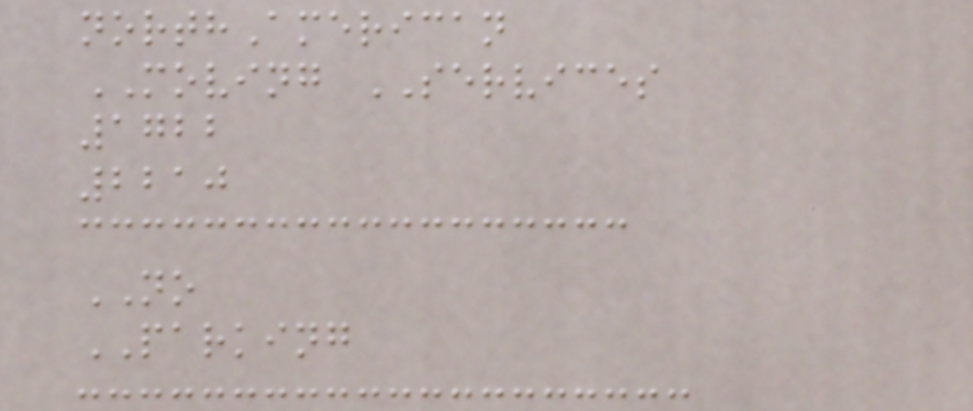northAmerican
MOVING SERVICES
1722
2210
NO
PARKING
